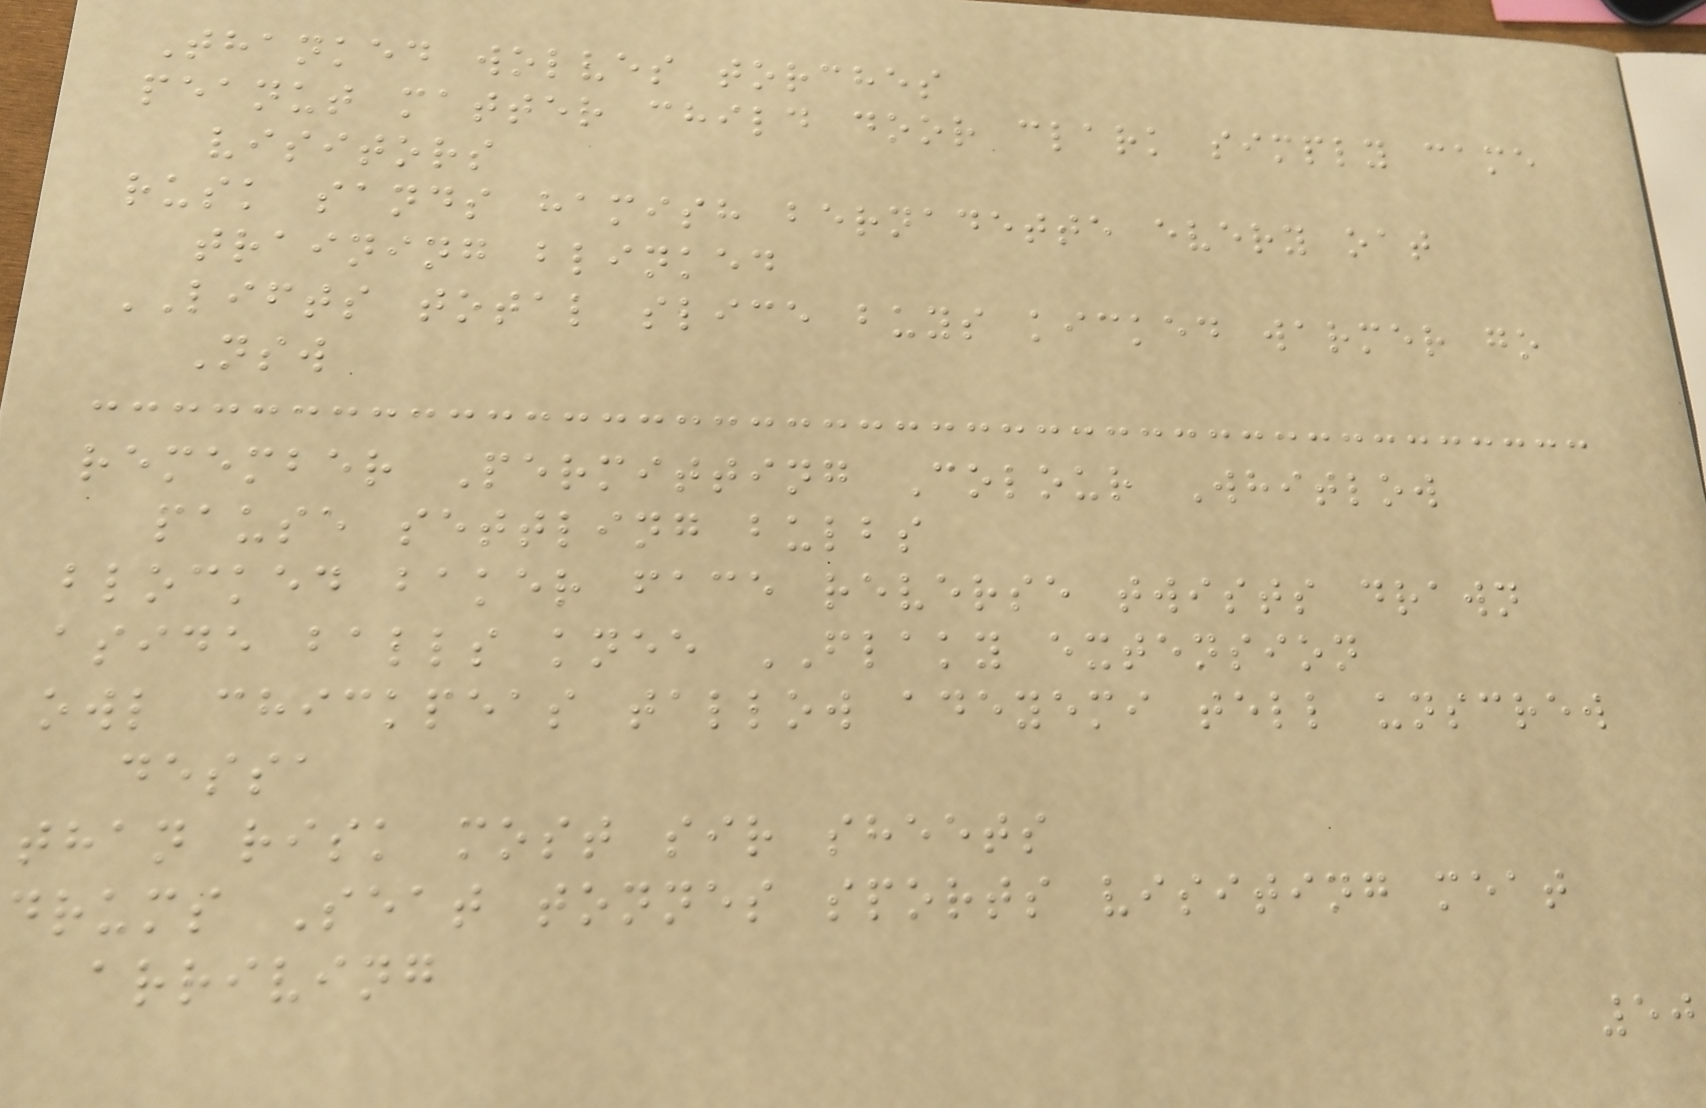Thanked wolves torches
peanut matter child door clark simply came
visitors
rusk sands hamish bernadette every oat
training blinked
LIFTS total slice buys kicked warmer go
Nsw
remember Permitting Colour Whitlow
pause settling bulbs
blocked baker face reverse twists drawn
aside balls knee FLAKY extension
owl chickpeas tallow adeyemi tell unscrew
dessa
than risk most sir sheets
drums Seat tonnes sports visiting meat
arriving
50
